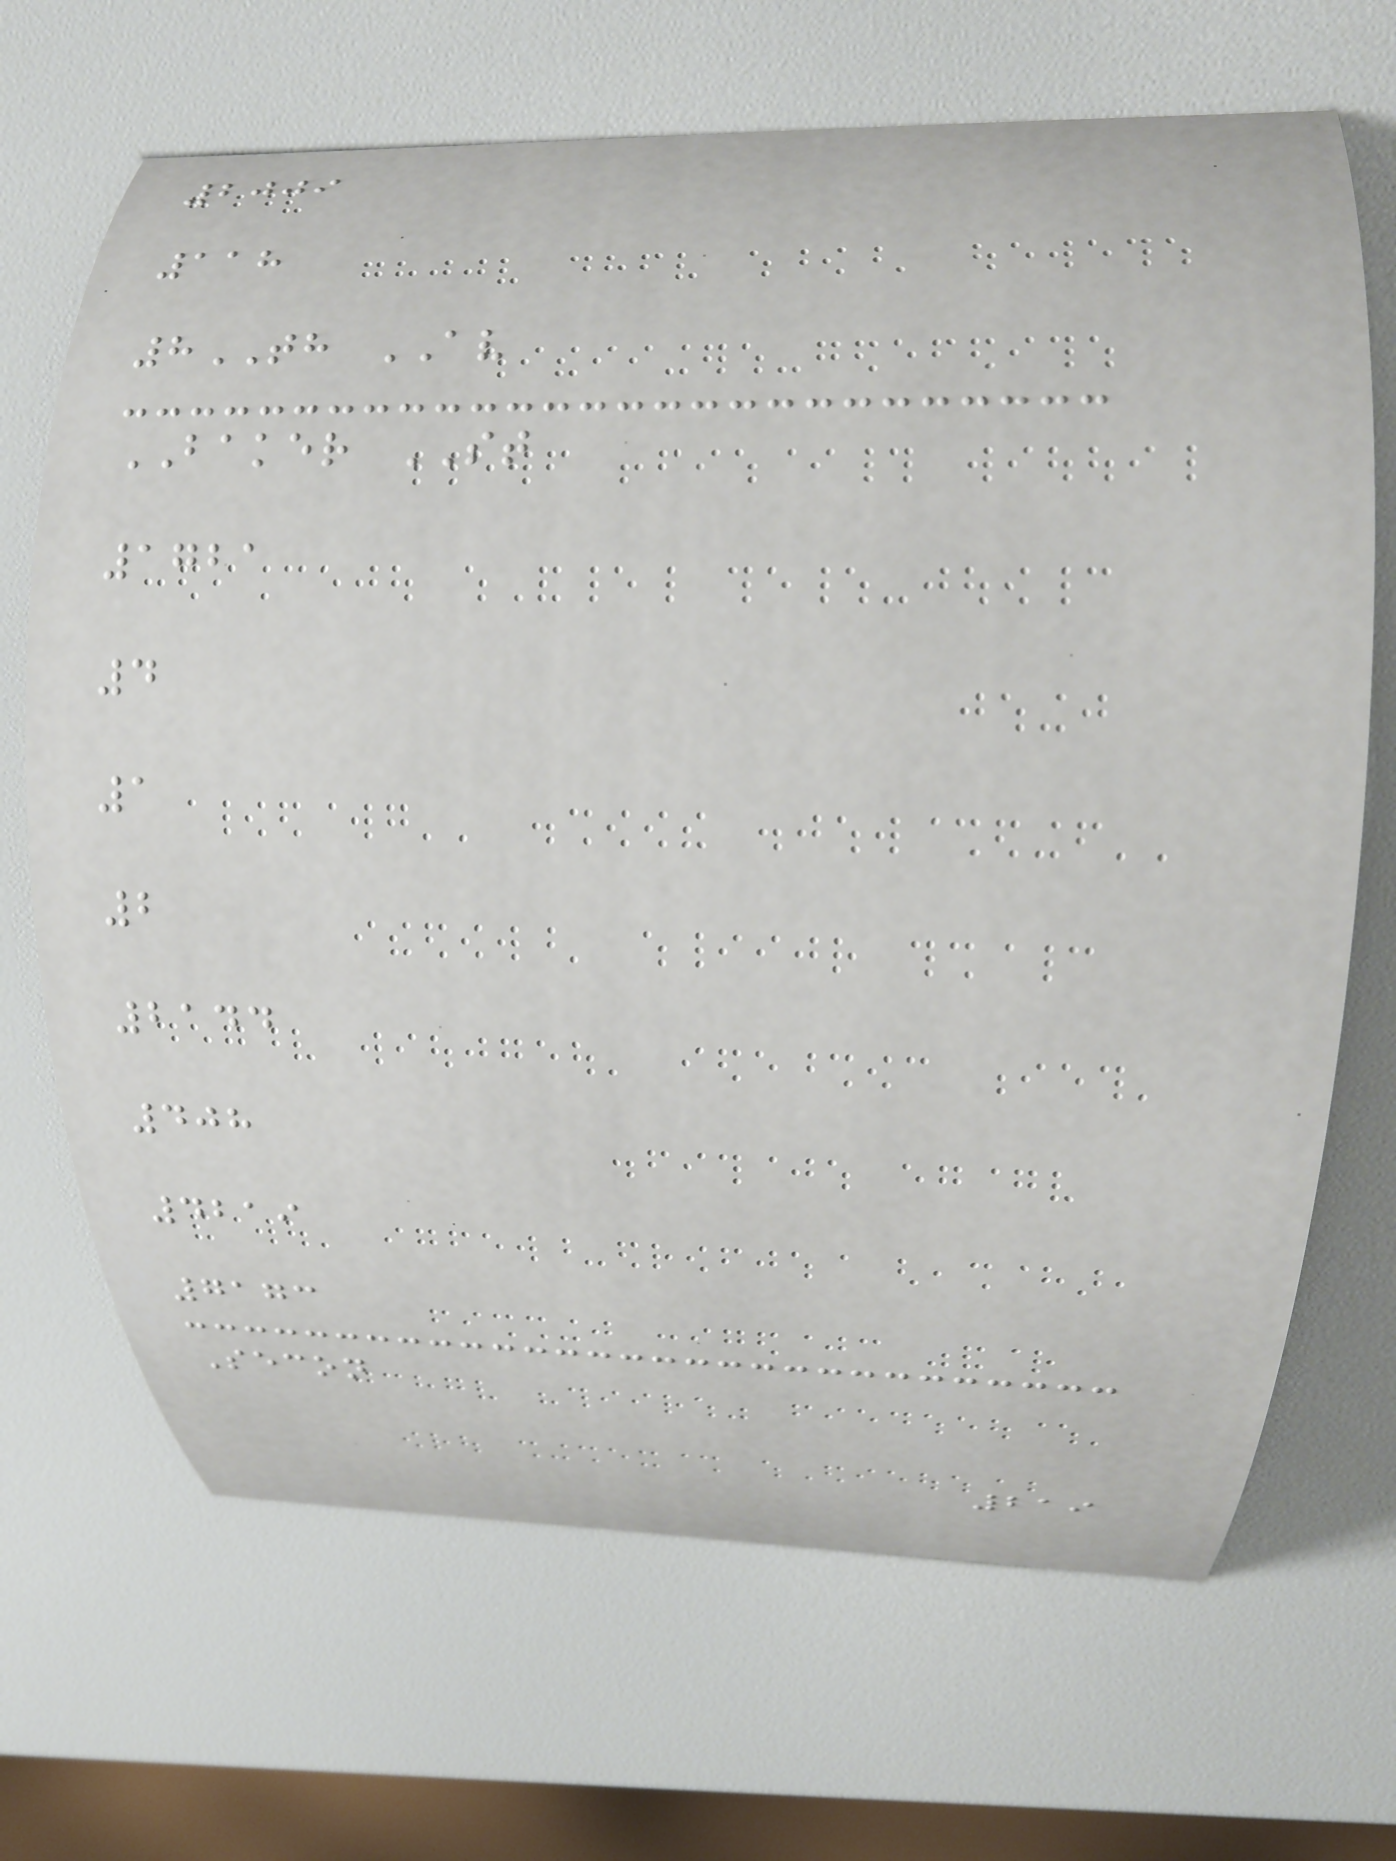2009
118
8TH AV
BAKER ST
1721
4
1
2
2144
408
4219
7173
Secon
219
